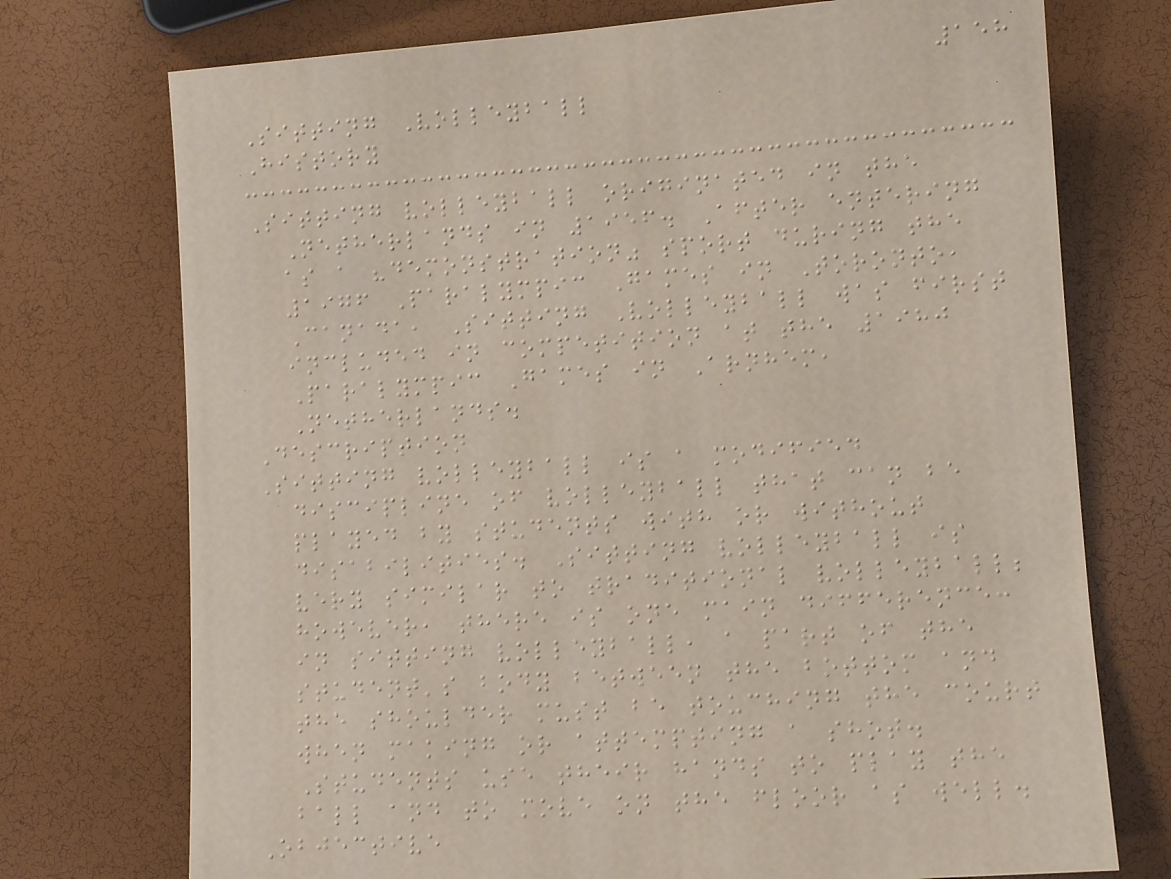158
Sitting Volleyball
History
Sitting volleyball originated in the
Netherlands in 1956. After entering
as a "demonstration" sport during the
1976 Paralympic Games in Toronto,
Canada, Sitting Volleyball was first
included in competition at the 1980
Paralympic Games in Arnhem,
Netherlands.
Description
Sitting volleyball is a modified
discipline of volleyball that can be
played by students with or without
disabilities. Sitting volleyball is
very similar to traditional volleyball;
however, there is one main difference:
in sitting volleyball, a part of the
student's body between the bottom and
the shoulder must be touching the court
when making or attempting a shot.
Students use their hands to play the
ball and to move on the floor as well.
Objective
